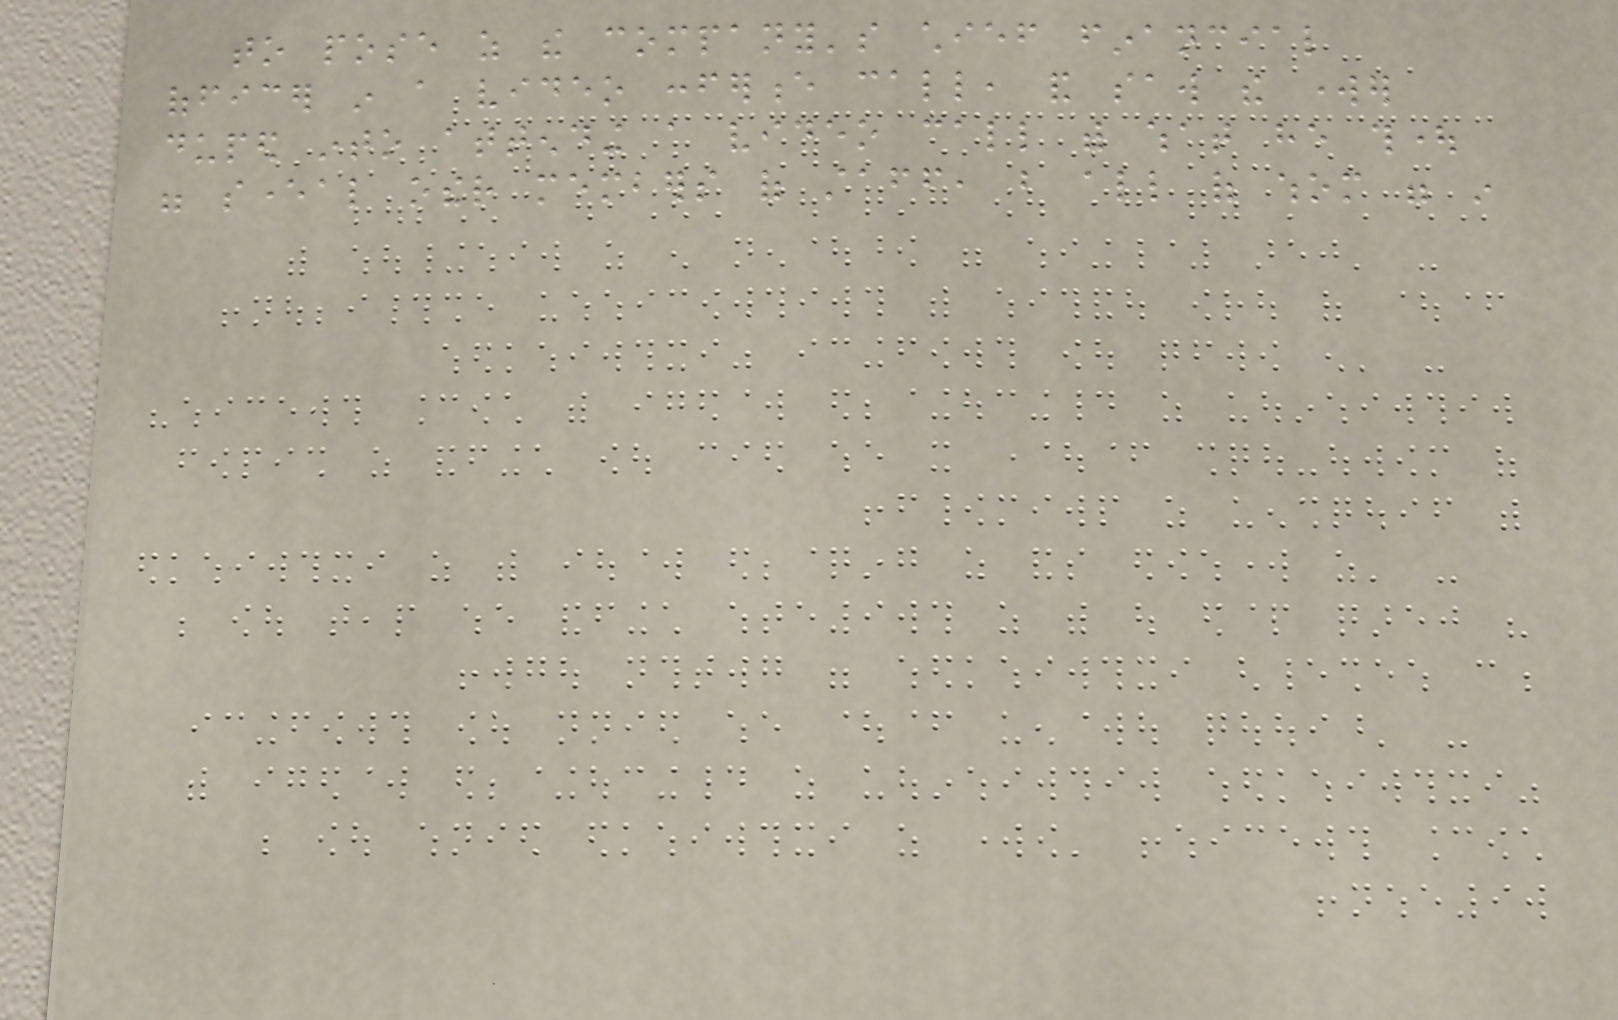to pose as the company's chief financial
officer in a video conference call, and saw the worker
duped into attending a video call with what he thought
were several other members of staff, but all of whom were in
